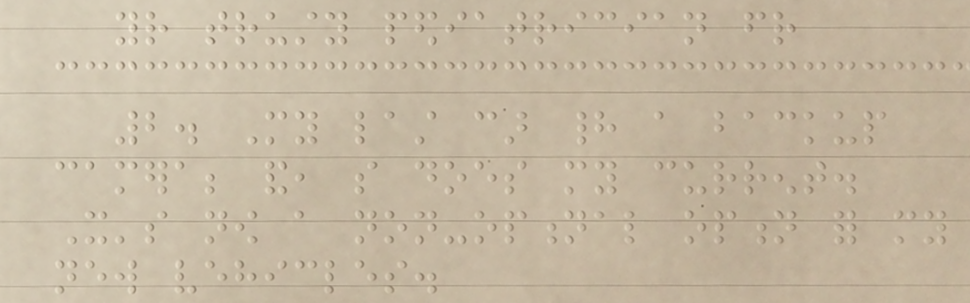your trusty pediatrician friend
2. My last car had a backup
camera; and, so does my current.
It's now a non-optional option for my
new vehicles.
